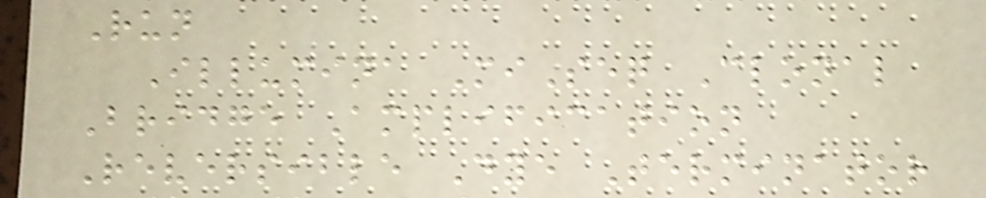Run
Illumina MiSeq Clonal
Bridge Amplification
Reversible Dye Terminator
